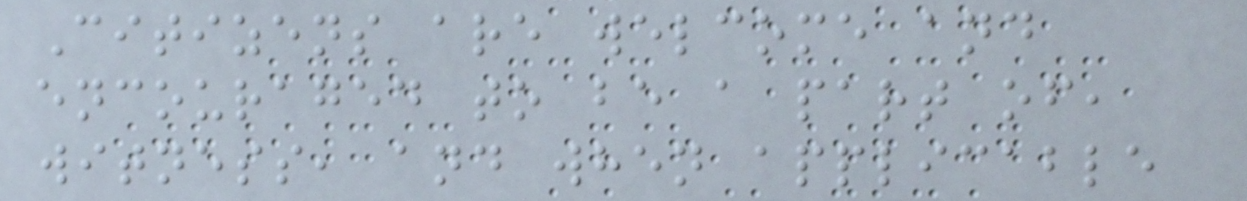Citizens are welcome and
encouraged to be a part of,
witness, and when applicable
